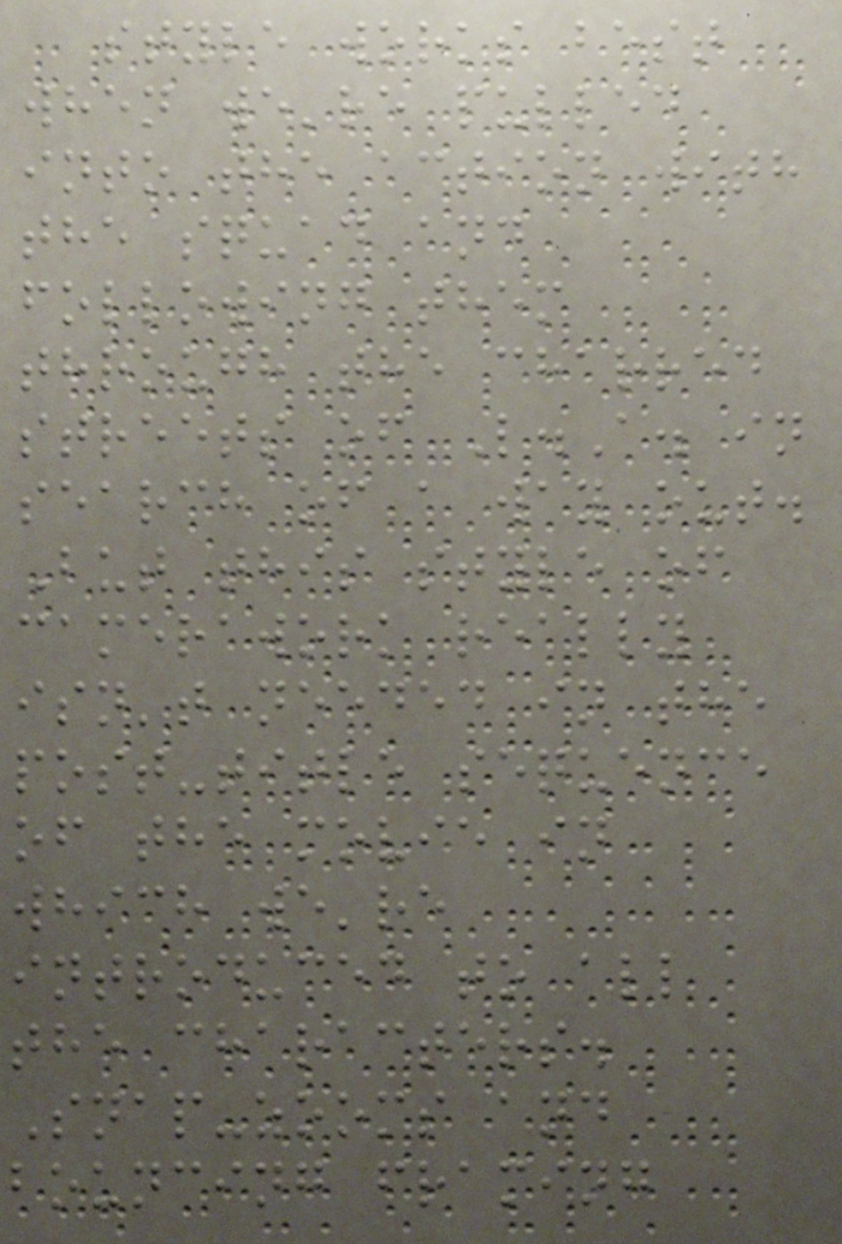style works best
when we're pulled
into the action with
the squad and
following them
through the charred
streets of L.A. in
search of a way out.
But this style of
camerawork really
isn't needed in the
post-title sequence
of the movie in
which we're
introduced to all
the characters.
Snap-zooms and
bouncing framing
